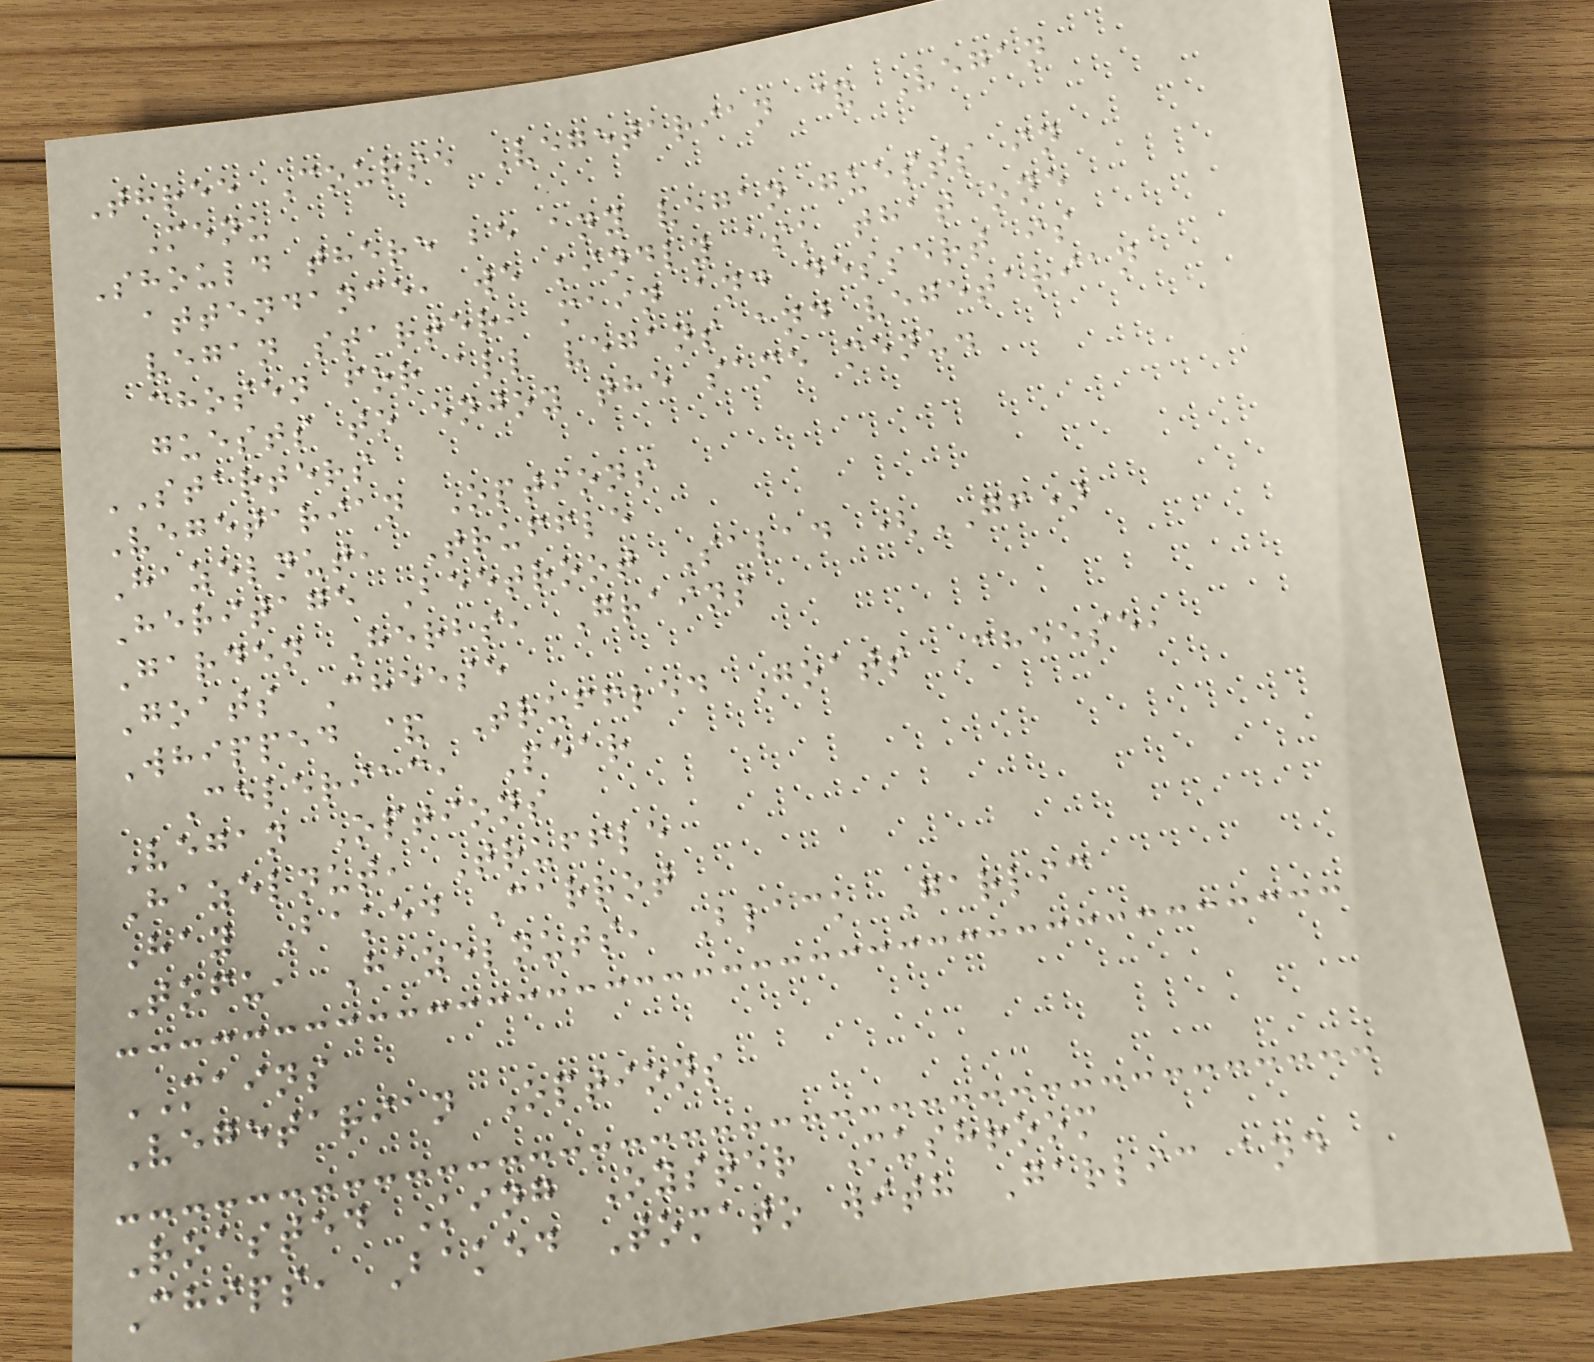Three Course Vegetarian & Vegan
Menu
Should there be any vegan guests in
attendance, we kindly ask that one
vegan starter, main and dessert is
chosen for all vegans and vegetarian
guests to enjoy the same menu.
STARTERS
Vegetarian Options
Hazelnut, Truffle
Heritage Beetroot Salad (GF)
Garden Herbs, Grains
Goats Cheese
Whipped & Truffled Goats Cheese,
Celeriac, Pear
Vegan Options
Hazelnut, Truffle
Hay Baked Carrot
Tofu, Hazelnuts, Black Garlic
MAINS
Vegetarian Options
Roasted King Oyster Mushroom
Chips, Baked Tomato with Garlic and
